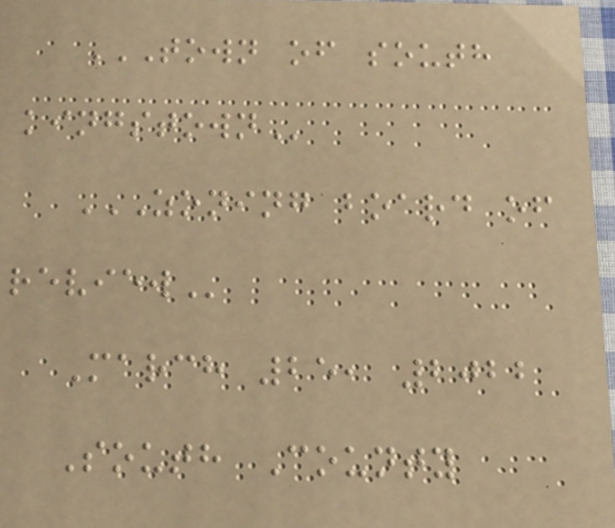TOWN OF SOUTH
KINGSTOWN
ZONING BOARD OF
REVIEW
March 25, 2022
South County
